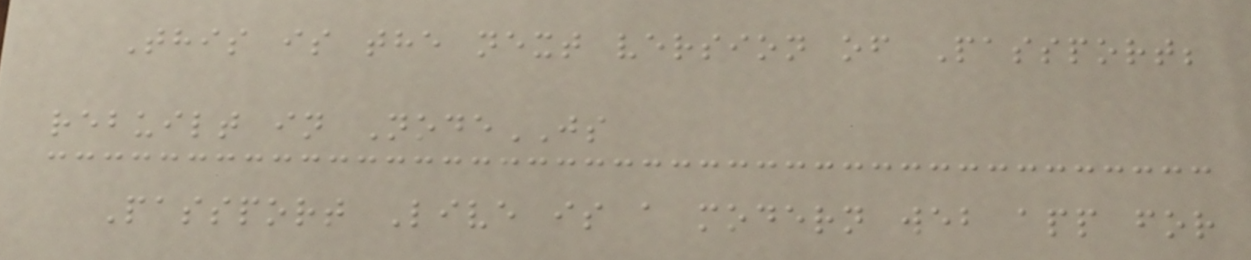This is the next version of Passport;
rebuilt in NodeJS
Passport Live is a modern web app for
